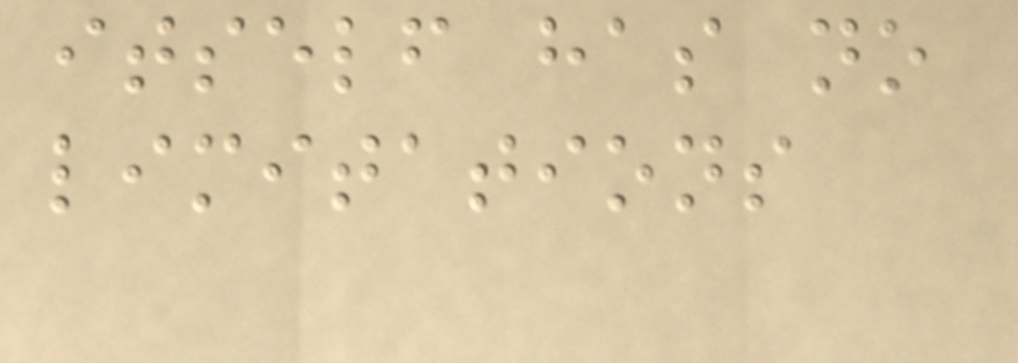itself has no
limitations
